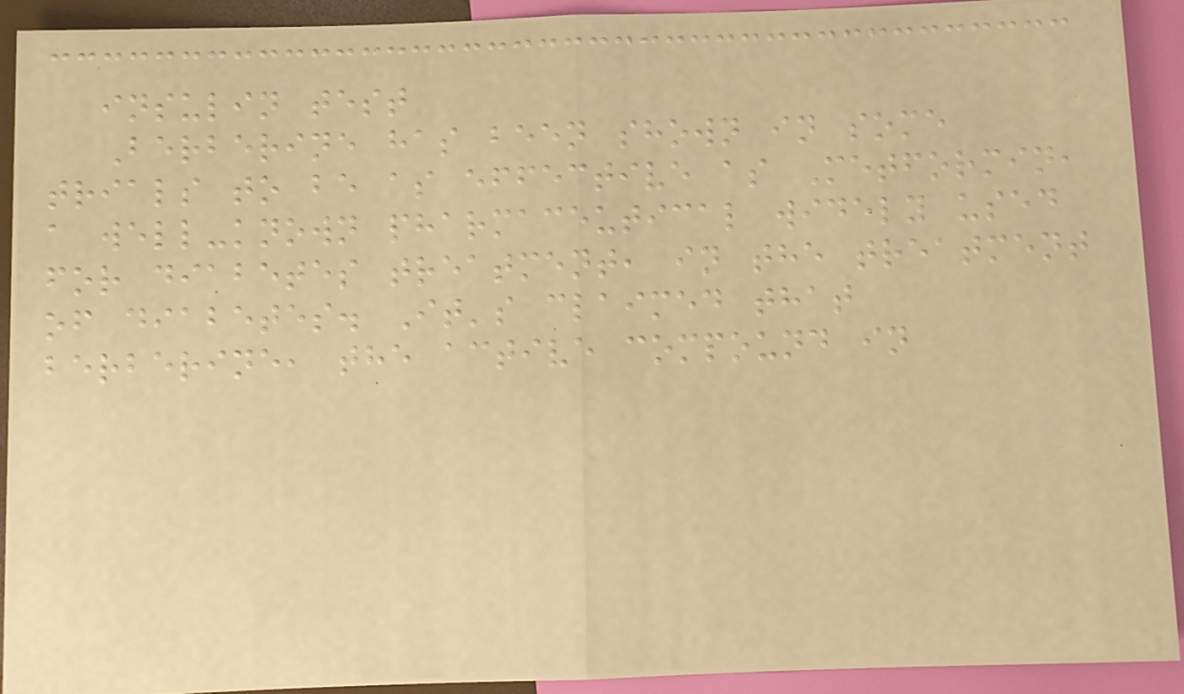insulin test
Berberine has been shown in some
trials to be as effective as Metformin,
a well-known pharmaceutical widely used
for diabetes treatment, in the treatment
of diabetes. It's claimed that
berberine, the active compound in
